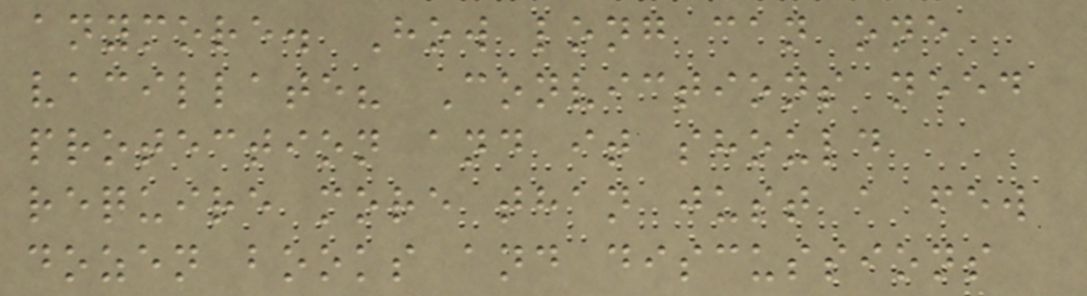anymore. How long can one
vacillate? Convictions need
protection and it should
require more than just a few
dozen books and discussions
